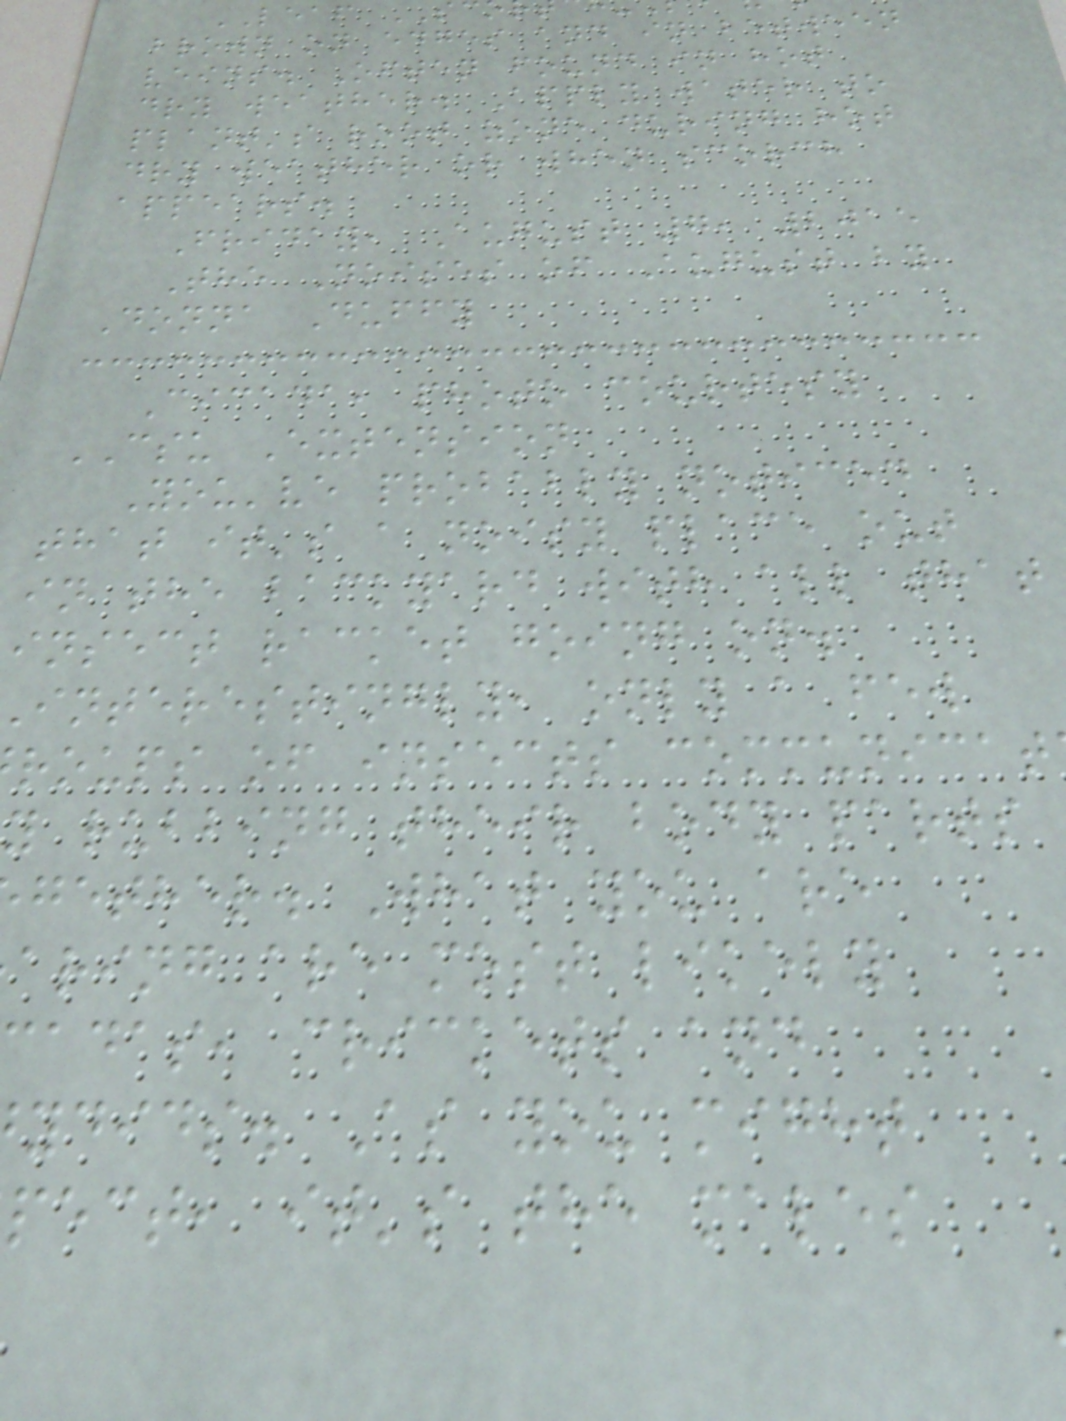LEAF
brown on edges and in between
veins. Often found in hot
dry weather. Apply water to
plant's root zone during hot
dry weather or when scorch
appears.
Friday, August 7, 2015
The Noises of August by
Donna Duffy
Cicada, photo courtesy
CSU Extension
You've probably noticed
that it's a noisy place out
in the backyard with all that
insect racket going on.
interestingly, only a few
roups of insects communicat
y rubbing their body parts
gether. What you are
aring are most likely
adas, crickets and
ydids. As you might
pect, it's the males
